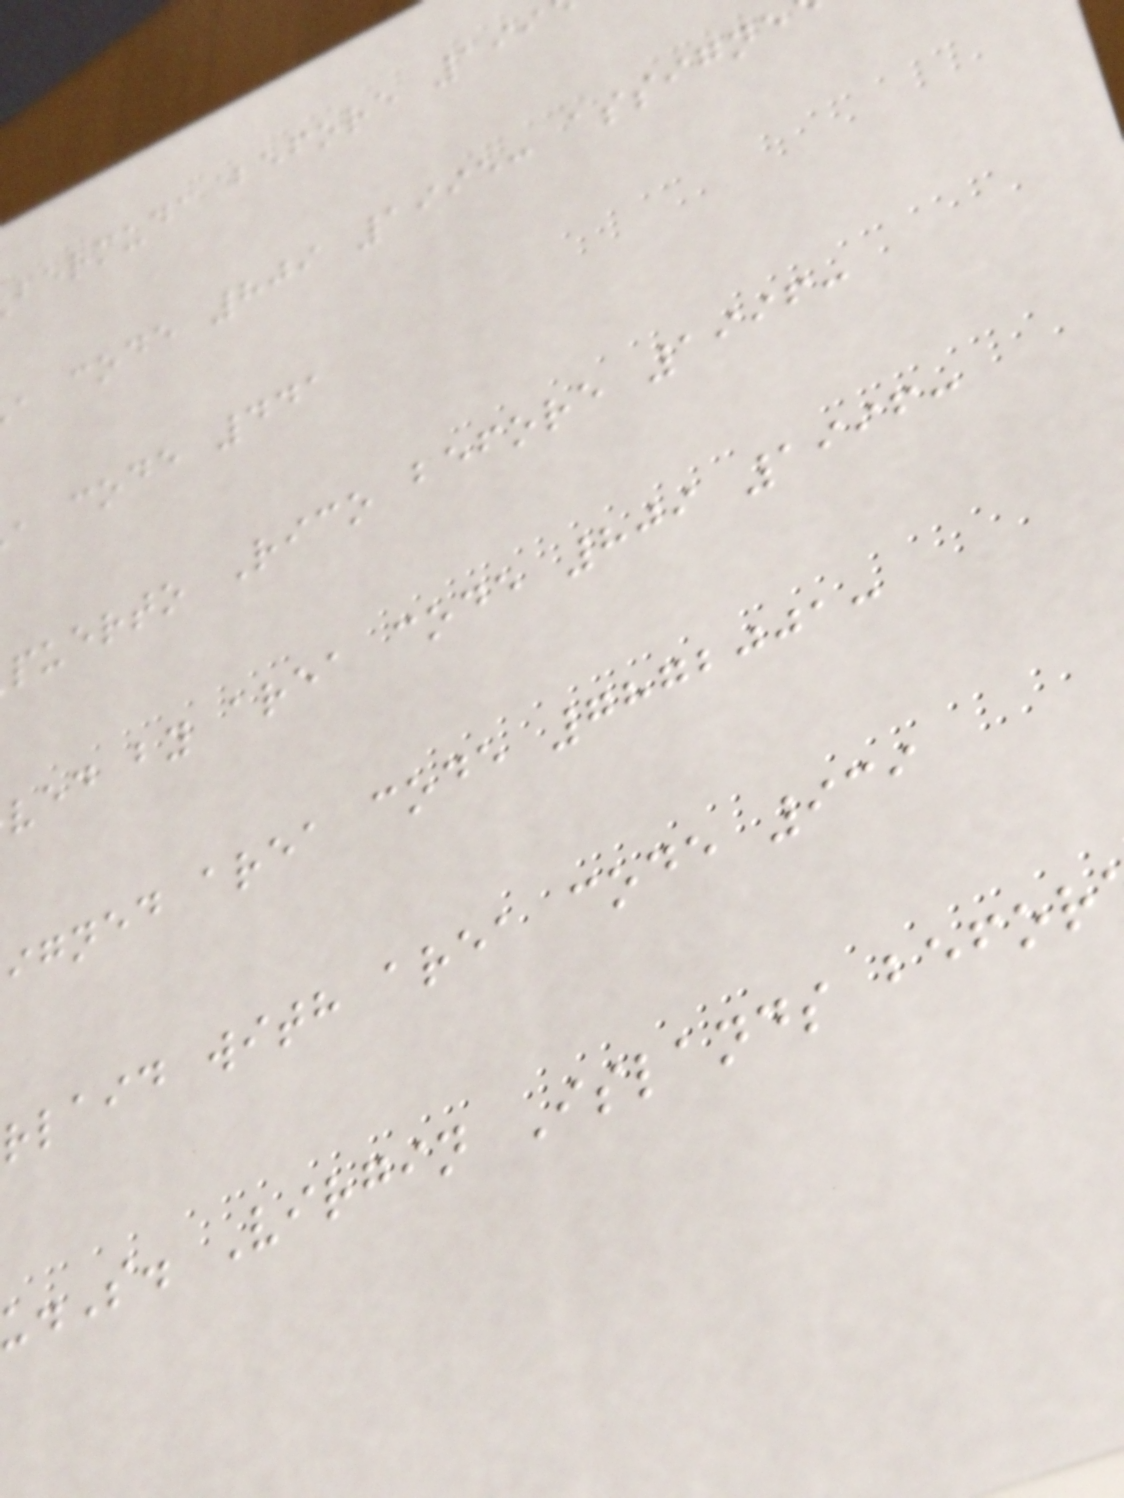bermuda before 199
a code 809 1995: assigne
a code 441
puerto Rico before 1996:
ved by area code 809 1996:
igned area code 7872001:
rlaid with area code 939
.S. Virgin Islands befor
